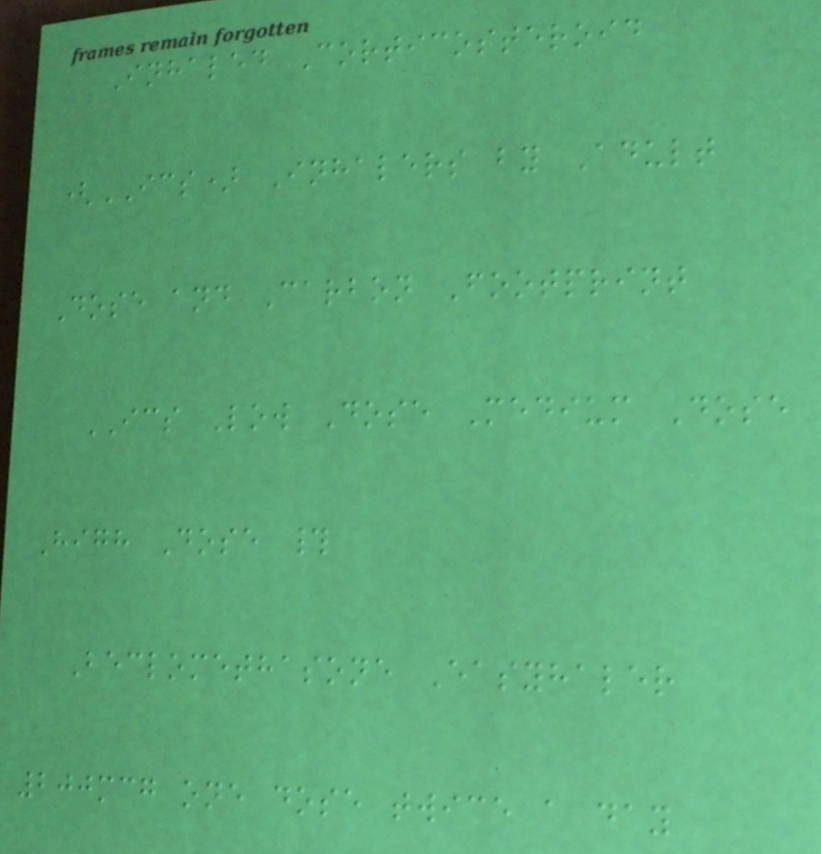Inhaled Corticosteroid
(ICS) Inhalers by Adult
Dose and Carbon Footprint
ICS Low Dose Medium Dose
High Dose #
Beclomethasone Easyhaler
200mcg one dose twice a day
